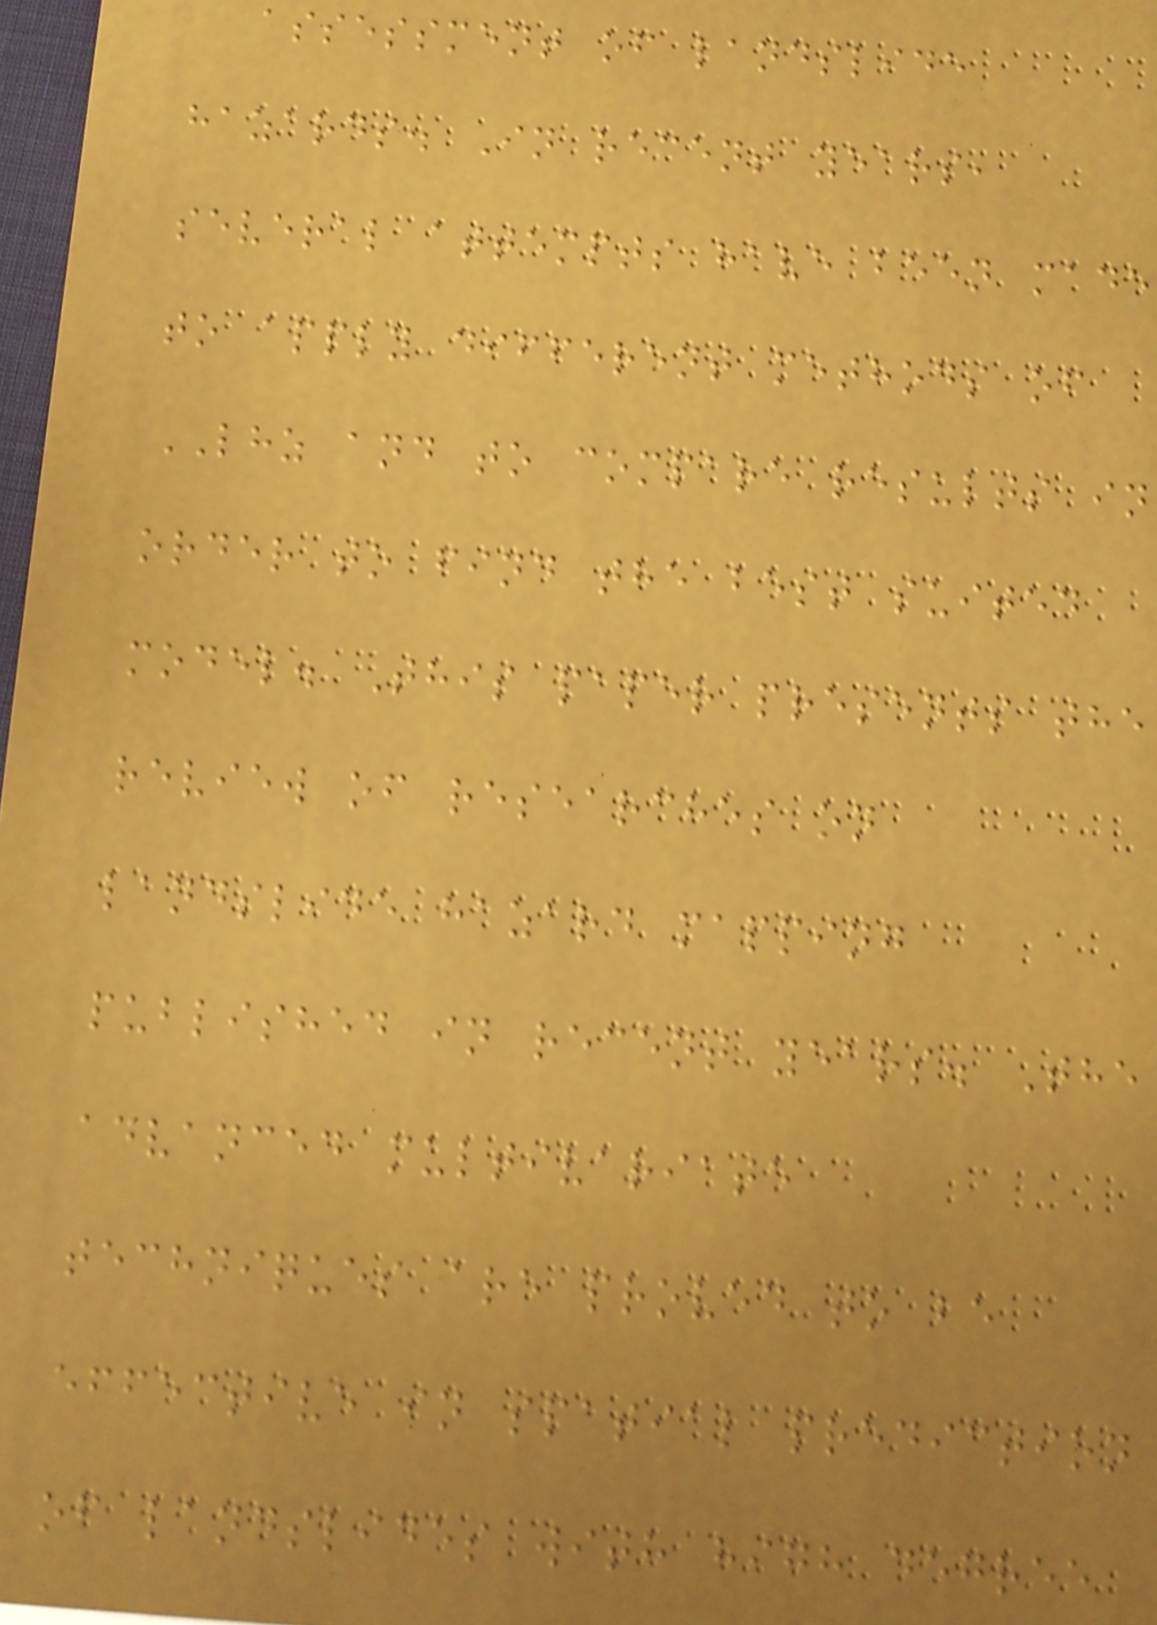assessment of landslide
hazards. In recent years,
several attempts have been made
to apply different methods of
LHZ and to compare results in
order to find the best suited
model. This paper presents the
review of researches on
landslide hazard mapping
published in recent years. The
advanced multivariate
techniques are proved to be
effective in spatial prediction
of landslides with high degree
